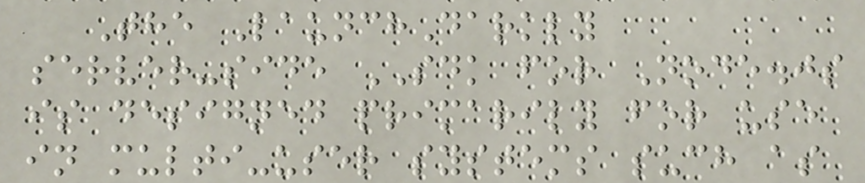The LaunchDarkly
server-side SDK for Node.js
is designed primarily for use
in multi-user systems such as
